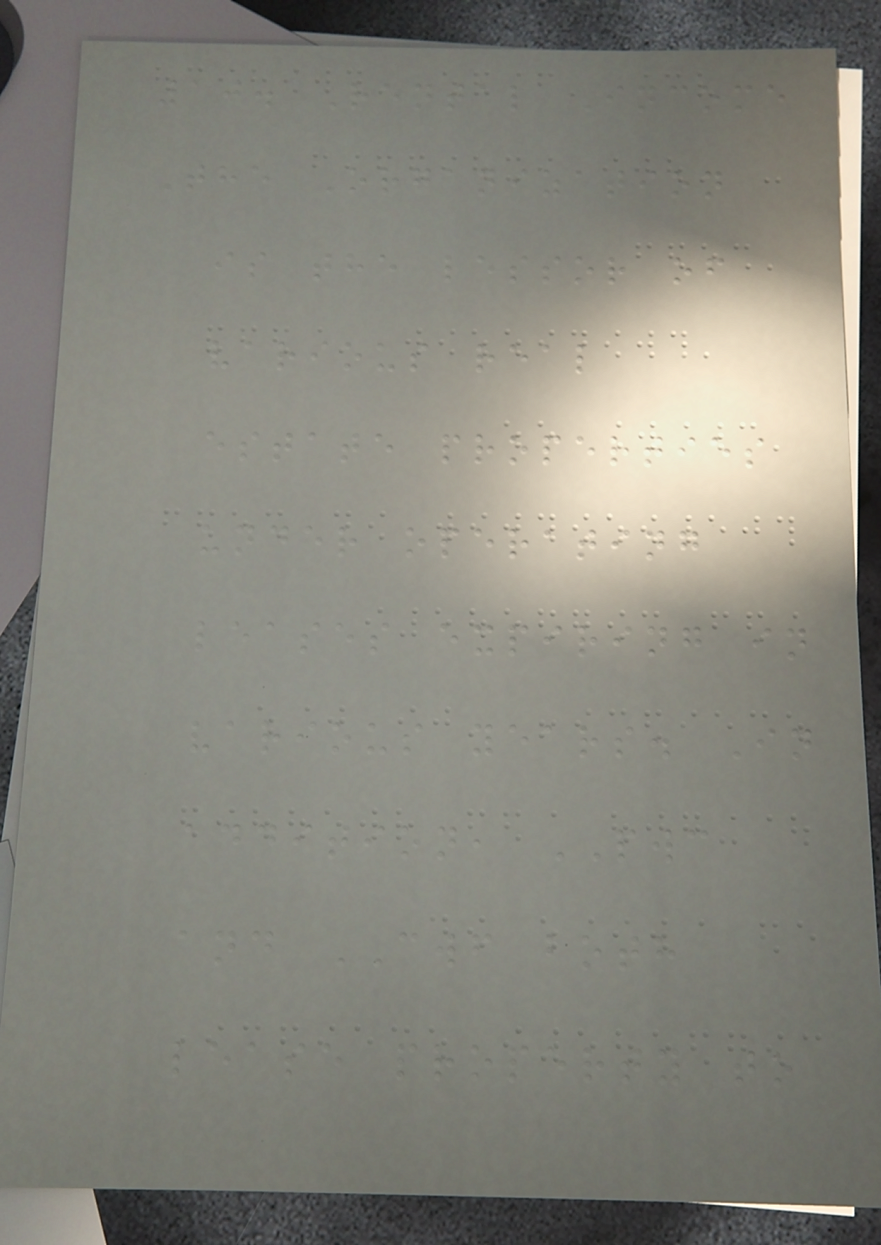10. Rental Income
The Organization
is the lessor of
various real
estate properties
under operating
leases expiring in
various years. In
addition, PWC
and CWF both
lease property to
